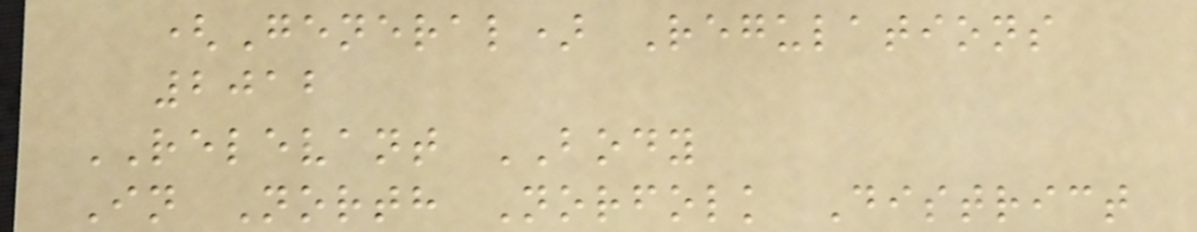(General) Regulations
2012
RELEVANT BODY
In North Norfolk District
